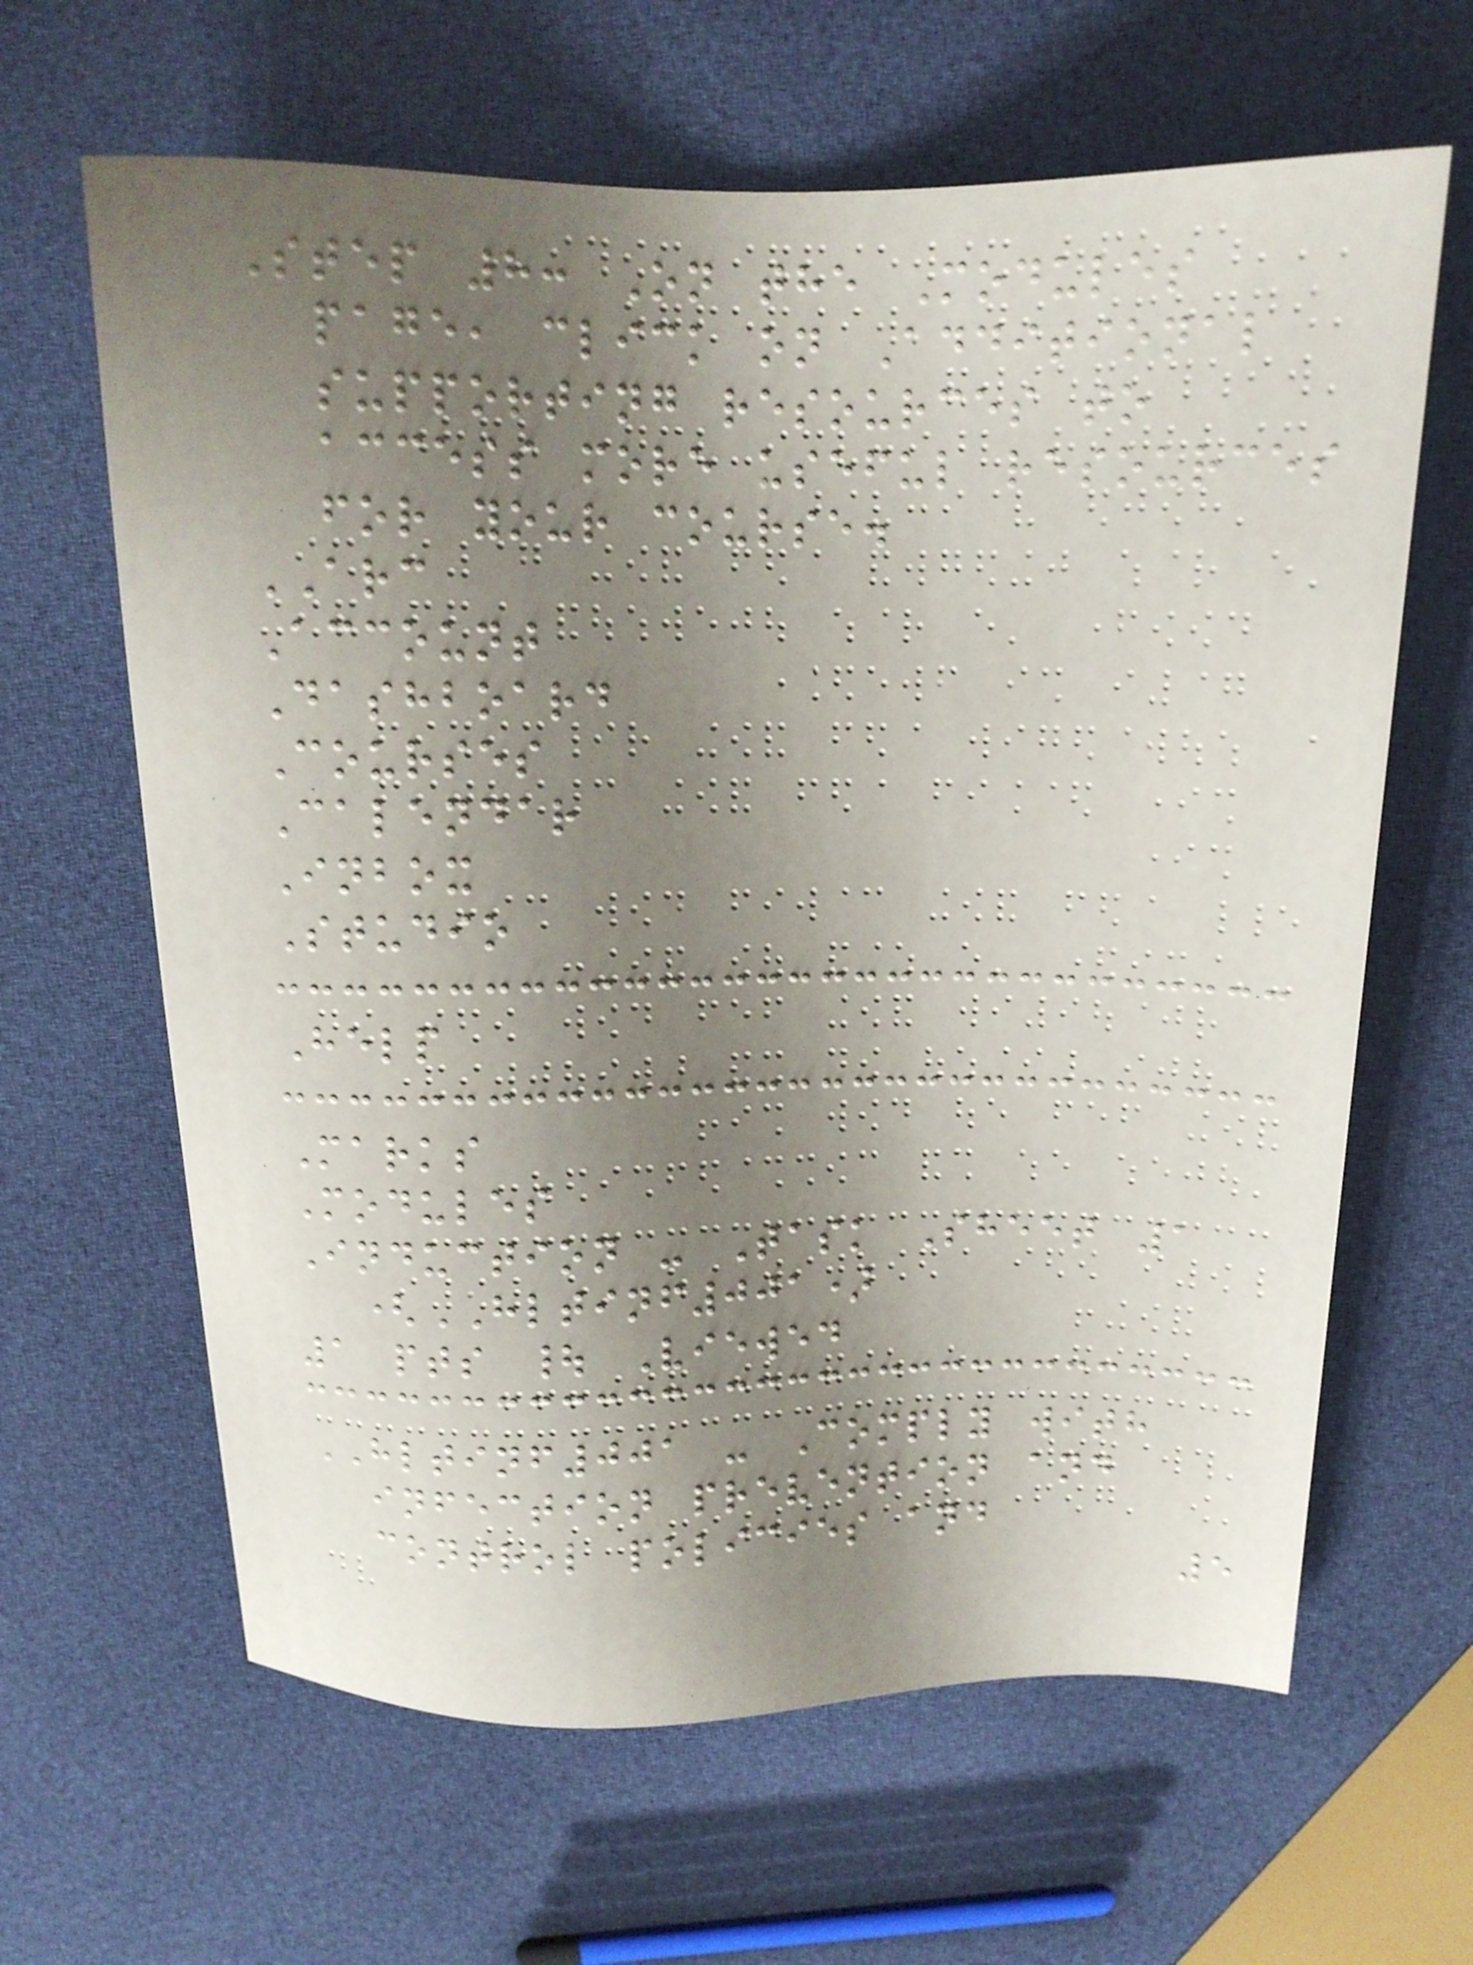Step 8: On the Modules
page, click on Additional
supporting resources to
access more useful resources
for your course.
ARC
Account
Dashboard
Courses
Calendar
Inbox
Studio
Help
Marks
Modules
Induction - Task Sheet 1
(HLTINF001)
1 pts | Viewed
HLTINF001 - Comply with
infection prevention and
control policies and
5
